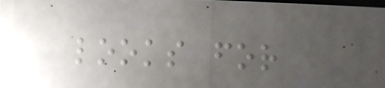looks for
